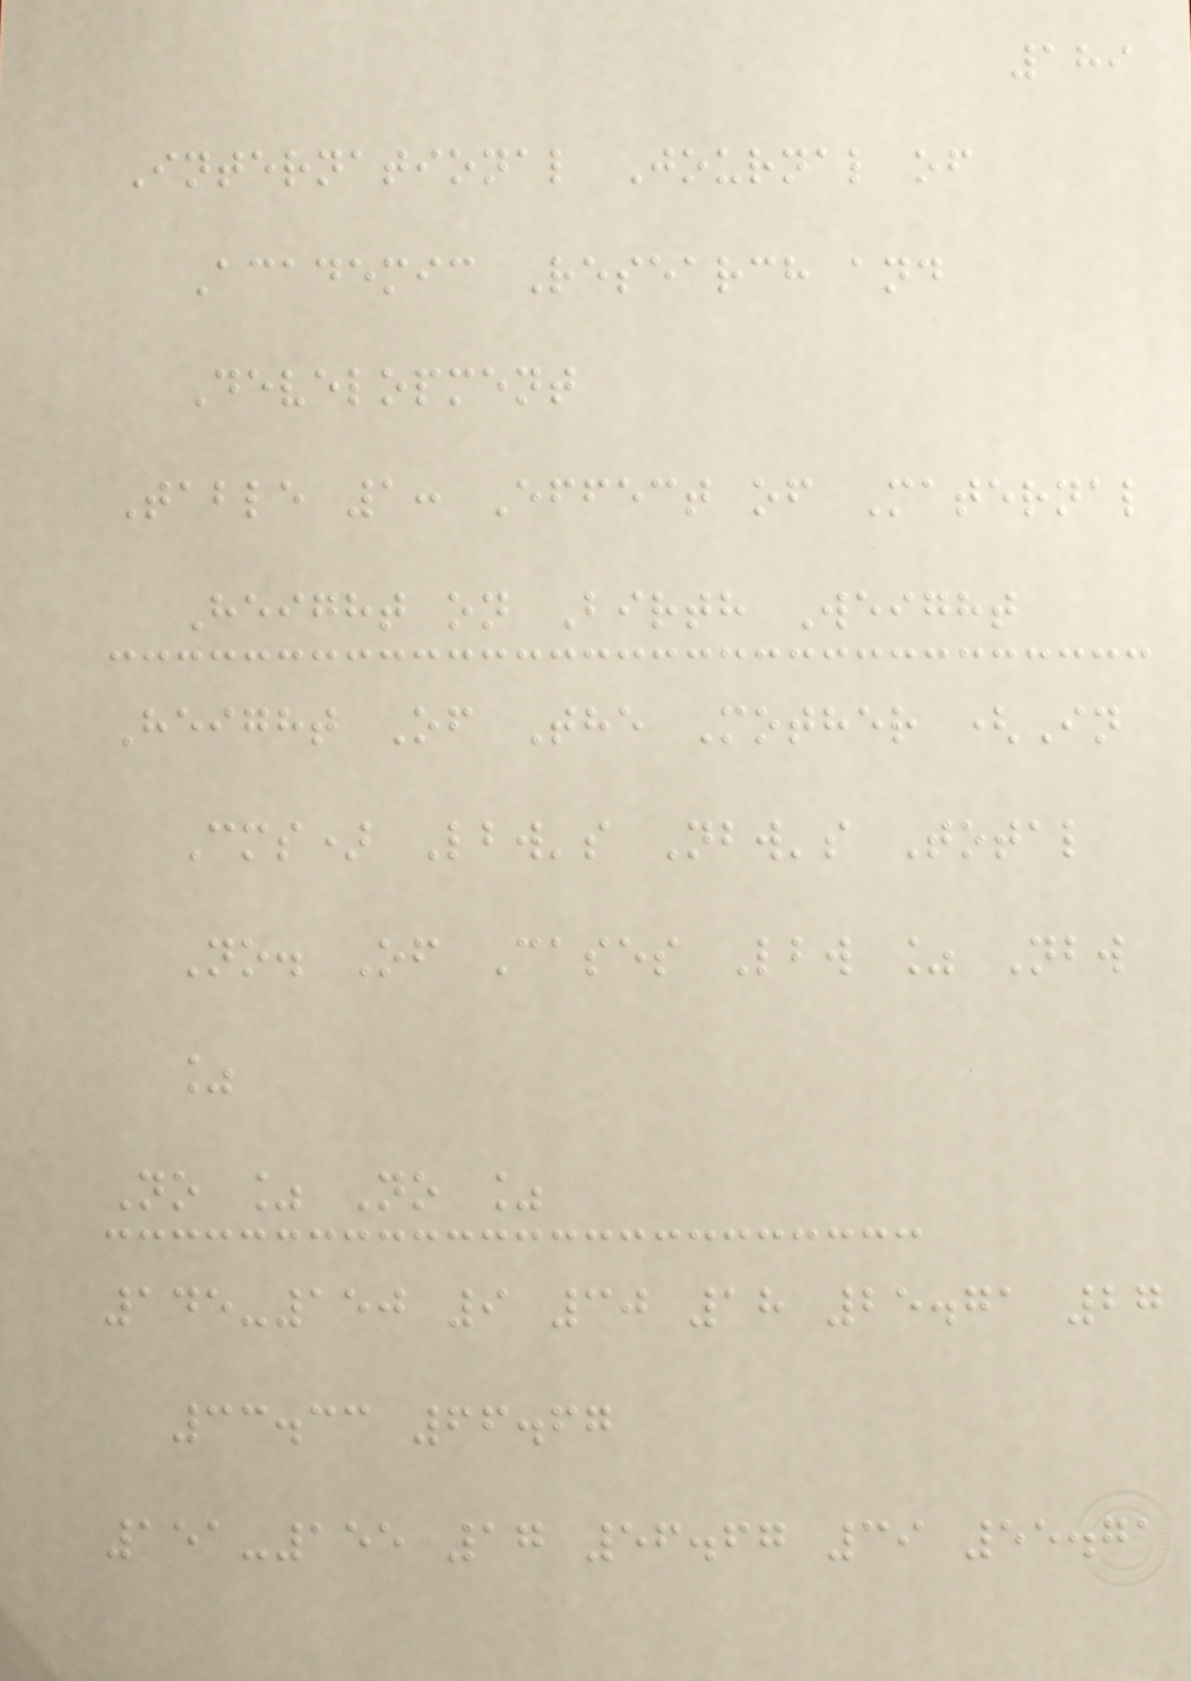189
International Journal of
Academic Research and
Development
Table 1: Effect of Maternal
Height on Birth Weight
Height Of The Mother (In
Cms) Lbw's Nbw's Total
No. Of Cases Lbw % Nbw
%
No % No %
145-150 9 30 18 25.71 27
33.33 66.67
151-155 17 56.67 39 55.71
